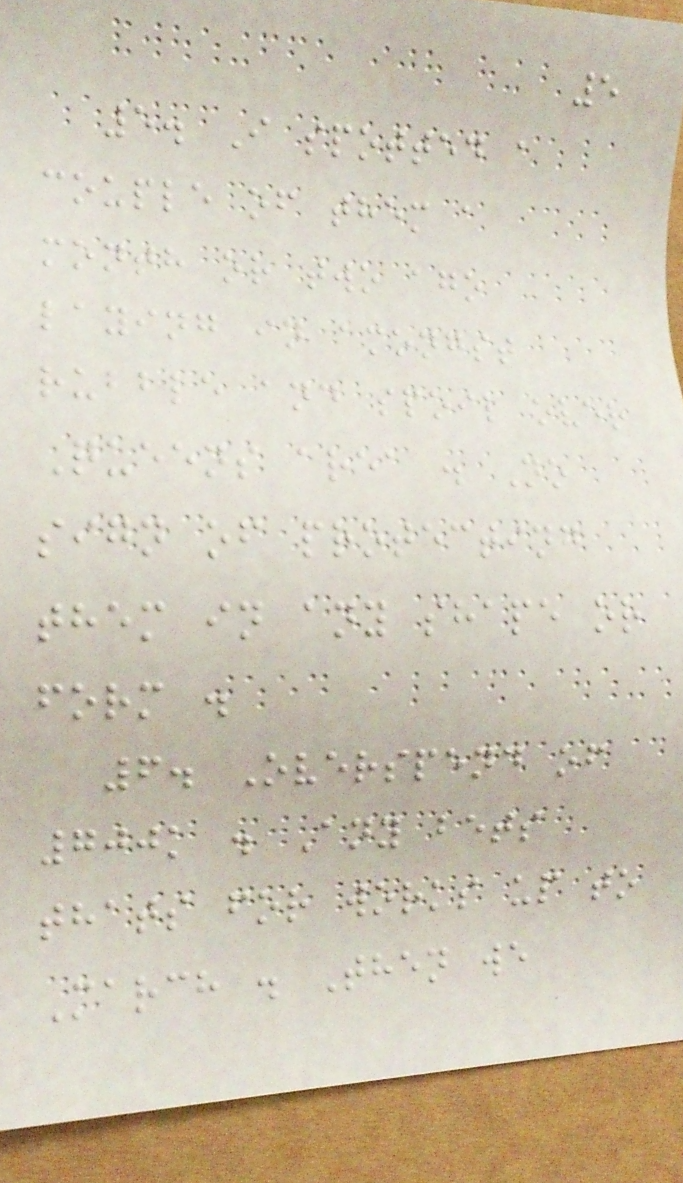5
5. I spotted a
couple of them a
month or two ago
laying in amongst
rubble and spoil over
Queens area . No
sign of protecting
them in any shape or
form .
6. Overspend of
700k . Any bets
thats for works up to
March . Then we
